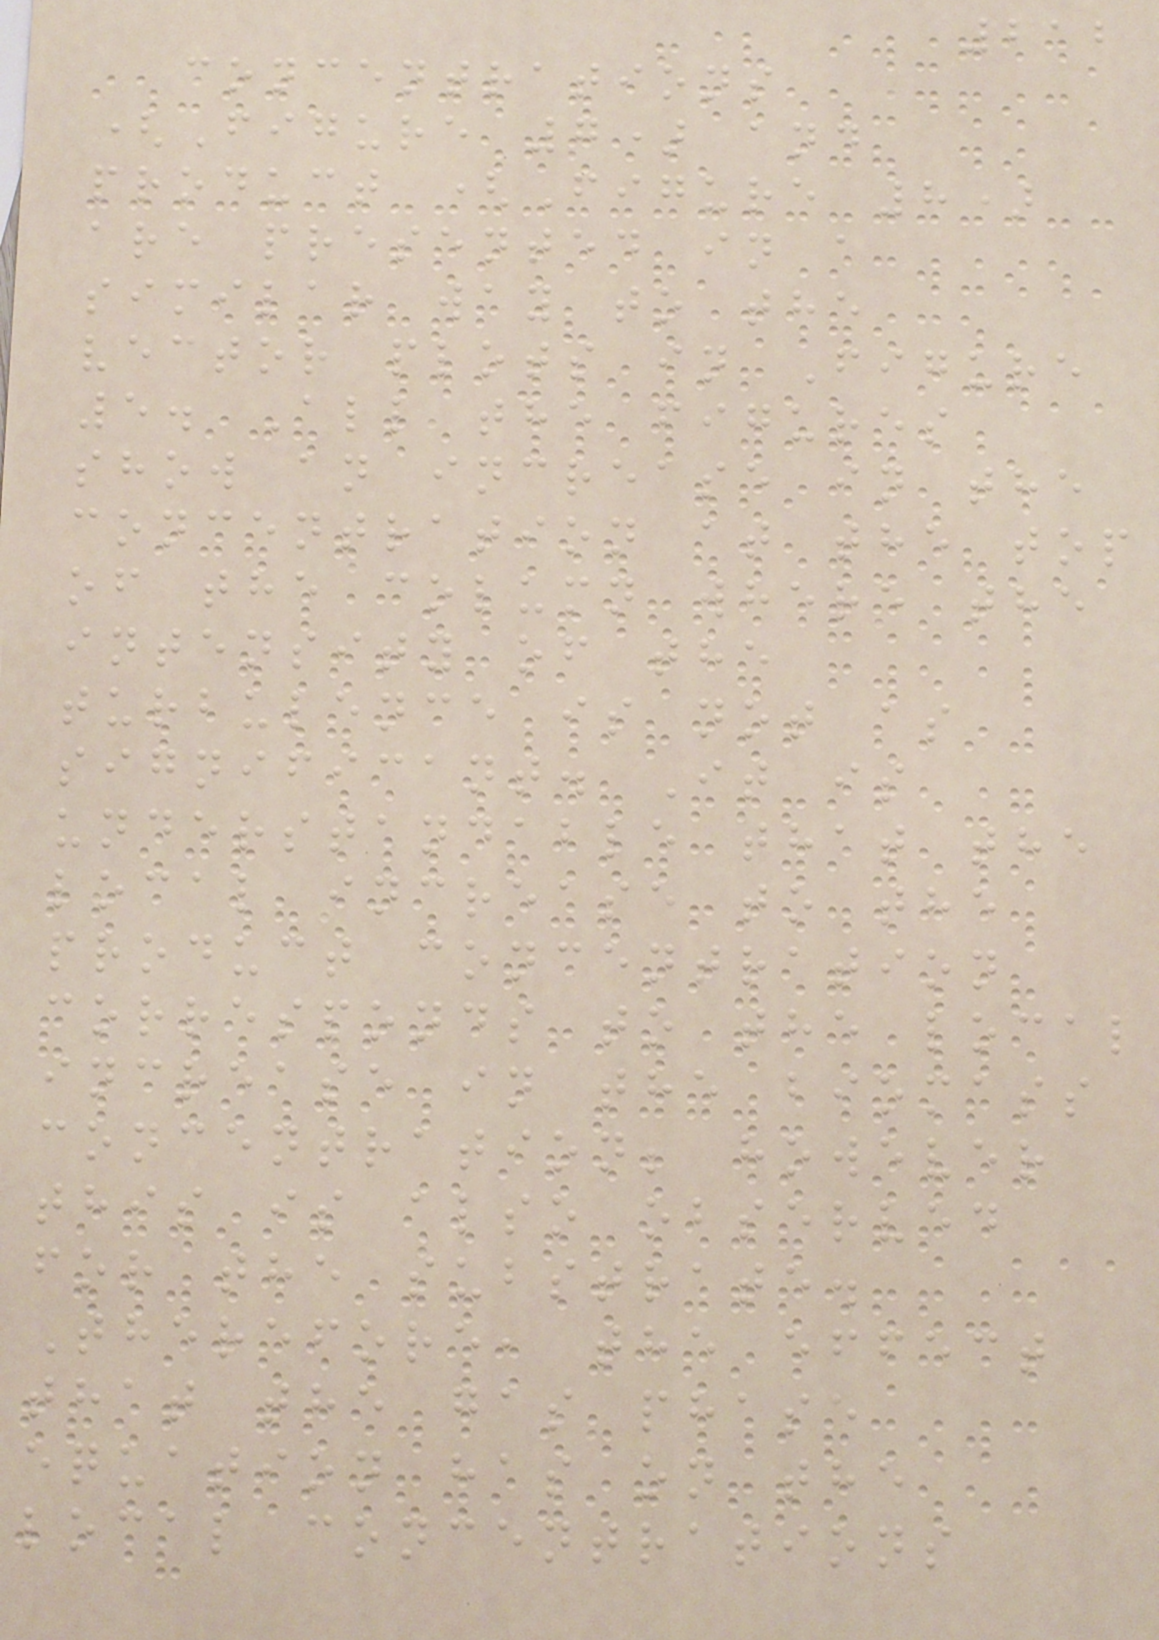212
concentrations
(Figure 7) and
product (Figure 8)
are presented in a
similar way to the
vector plots in Figure
5. All the figures
show an increase in the
concentration at the top
of the column where the
intensity of the
turbulence is not as
significant. It is
understandable that the
local increase to the
product concentration
corresponds to the local
increase in the biomass
concentration; however
this is also observed
for the substrate.
Therefore, the effect
that the gas phase
equation has on the
local concentrations
